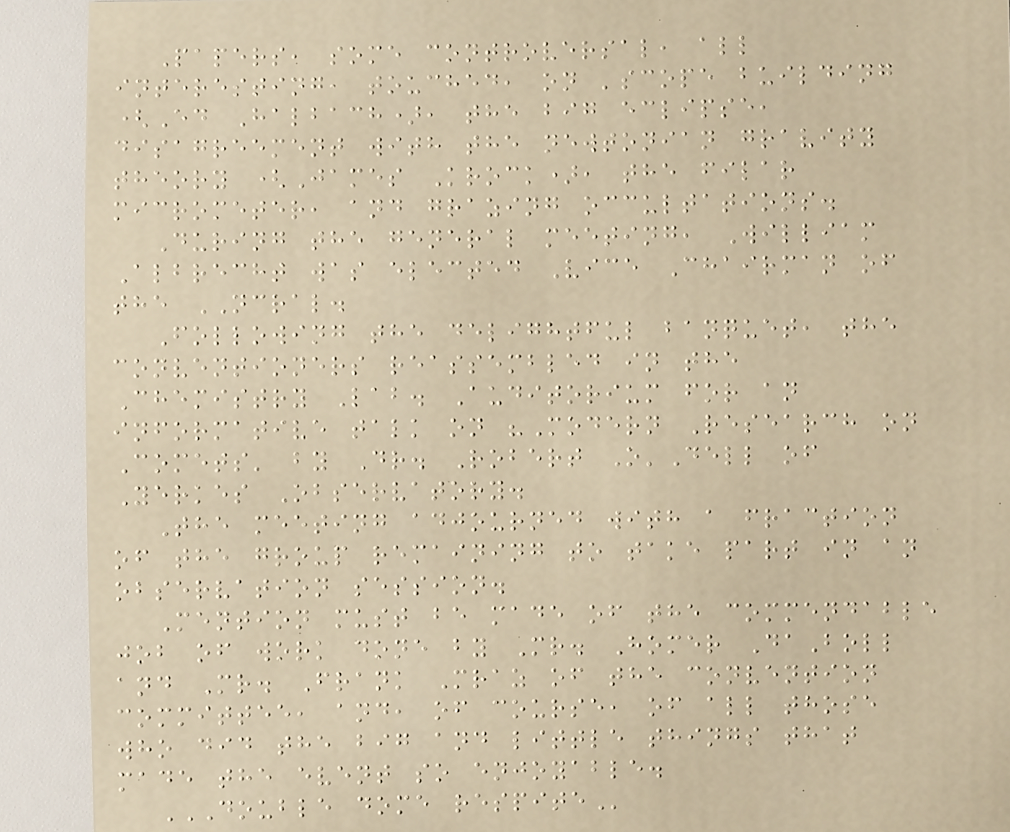Papers, some controversal, all
interesting, touched, on 'scope building
(Ed Halbach), the big eclipse,
disagreement with the newtonian gravity
theory (James Krock), the filar
micrometer, and grazing occultations.
During the general meeting, William
Albrecht was elected Vice Chairman of
the NCRAL.
Following the delightful banquet, the
conventioners reassembled in the
Chemistry Lab. Auditorium for an
informative talk on "Modern Research on
Comets' by Dr. Robert O'Dell of
Yerkes Observatory.
The meeting adjourned with a fraction
of the group remaining to take part in an
observation session.
Mention must be made of the commendable
job of work done by Mr. Homer DaBoll
and Mr. Frank Mraz of the convention
committee, and, of course, of all those
who did the big and little things that
made the event so enjoyable.
DOUBLE DOME RESPITE
